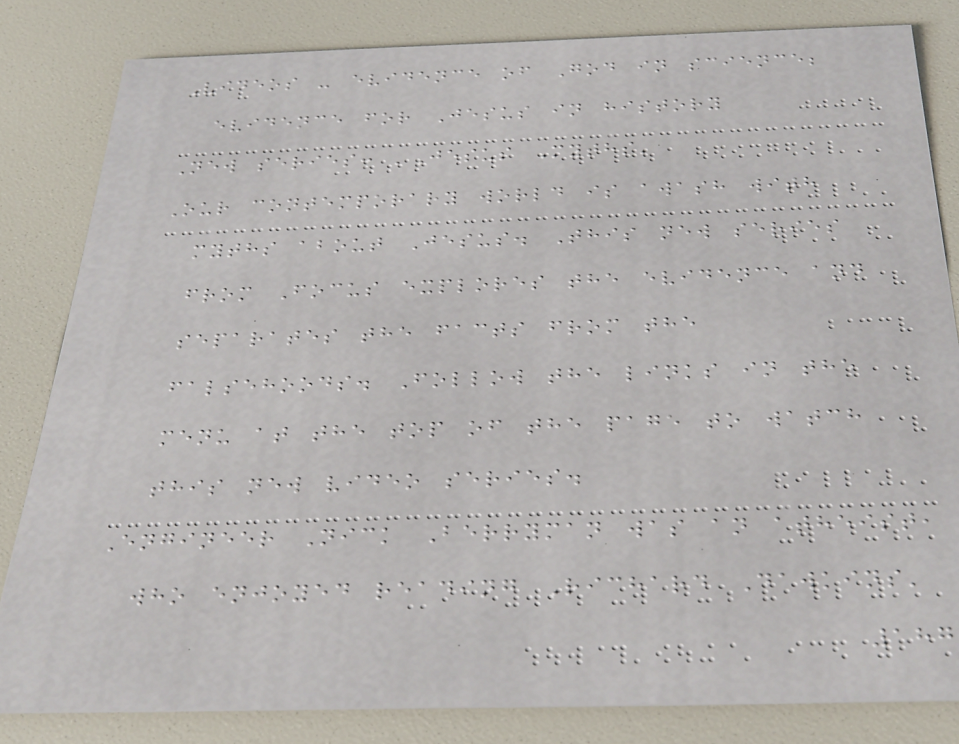Videos - evidence of God in science;
evidence for Jesus in history
New series: 'Jesus Myths'
Our contemporary world is awash with
myths about Jesus. This new series
from Focus explores the evidence and
separates the facts from the
falsehoods. Follow the links in the
menu at the top of the page to watch
this new video series.
Engineer Nick Berryman was an atheist,
who enjoyed reading Richard Dawkins'
187
